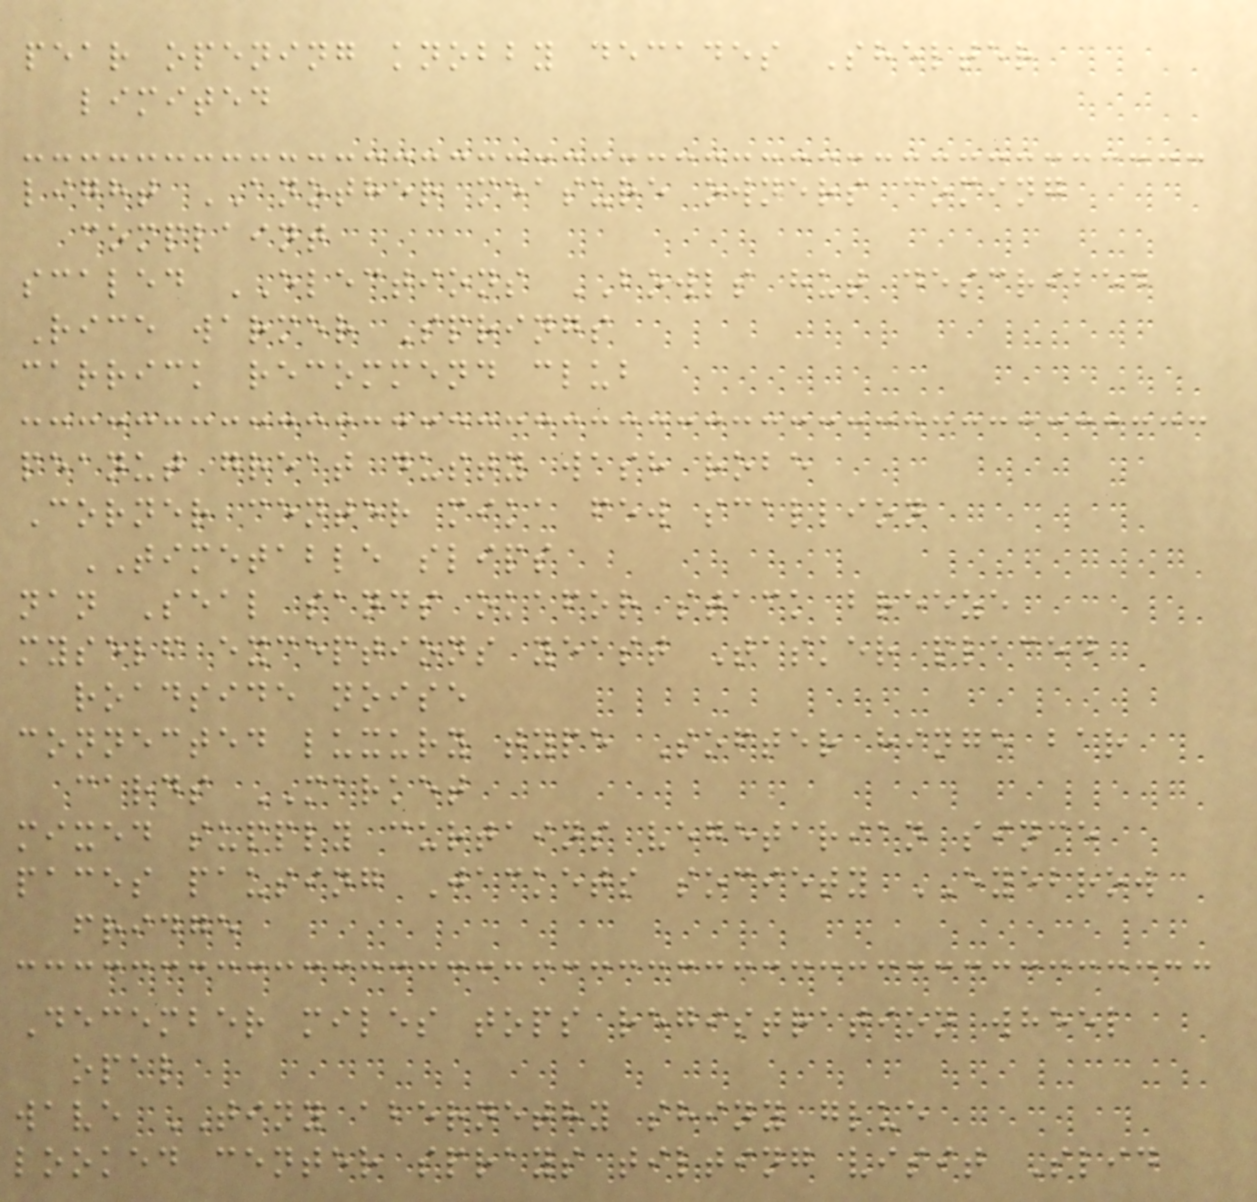pear opening knobby decades Shelter
limited
light ANOTHER measure owners coming
complaint
scaled ELECTIONS BOWLS hut described
Rice warmer Springs
carrick recommend club
peanut great dusty wash robe
Corner center mika few scallion
TIMETABLE slips
nan Seal sands okafor stack breeze
myself exceptions yeast Tasker placed
roadside noise
connected luxury type Softer hinge bar
cards MARKET
mixed supply curtains vegetarian since
paces pausing Jackets society EYEBROW
fridge
December miles tops registration wheel
opal
wave TINY abernethy shiny glue
looked center sprays tilting visit Slid
